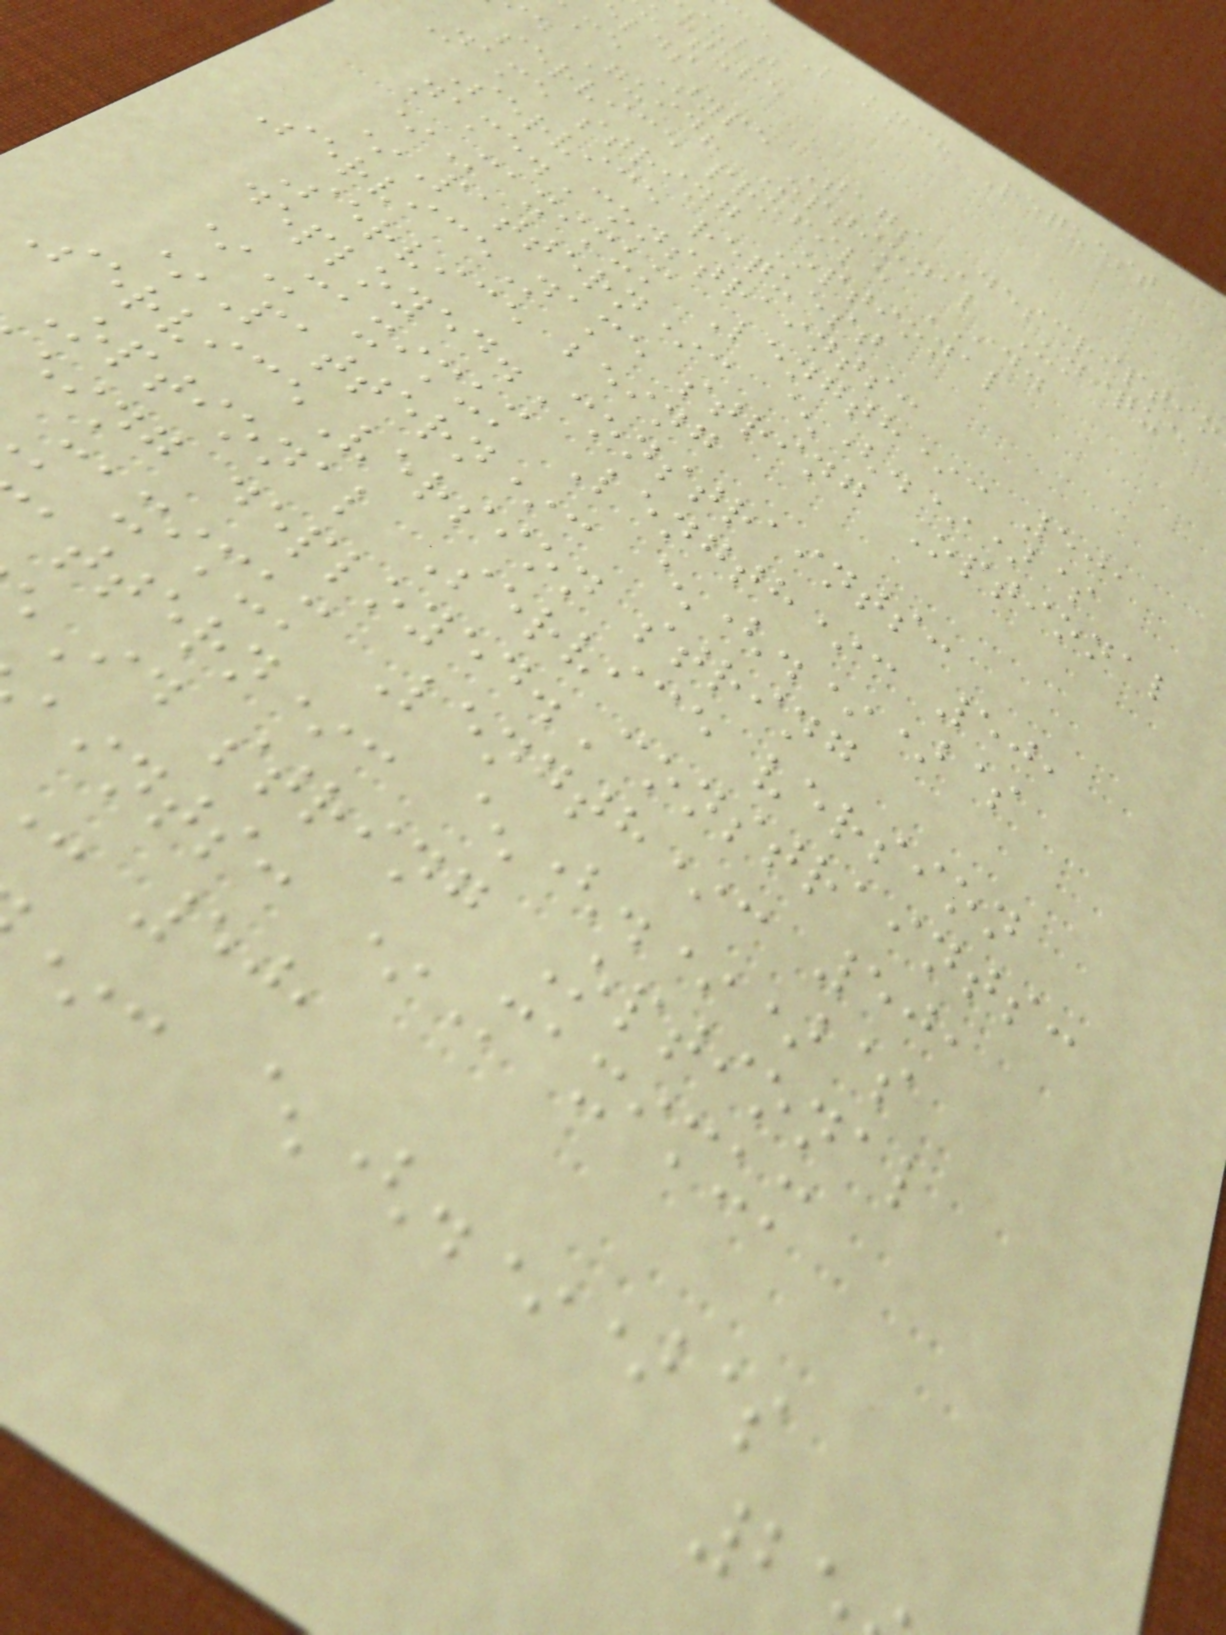ce Launch Request
sult
ucture
elds
me Type Tags Descriptio
d Guid? Optional Unique
service profile ID.
Name string Optional
Service request
name.Constraints:
*Maximum Length*: 50,
*Pattern*: ^(.*)$
ServiceName string Optional
Service being
deployed.Constraints:
*Maximum Length*: 50,
*Pattern*: ^(.*)$
ServiceVersion string
Optional Service version
eing deployed.Constraints:
maximum Length*: 50,
attern*: ^(.*)$
Id string Optional
aints: *Maximum
: 50,
*: ^(.*)$
